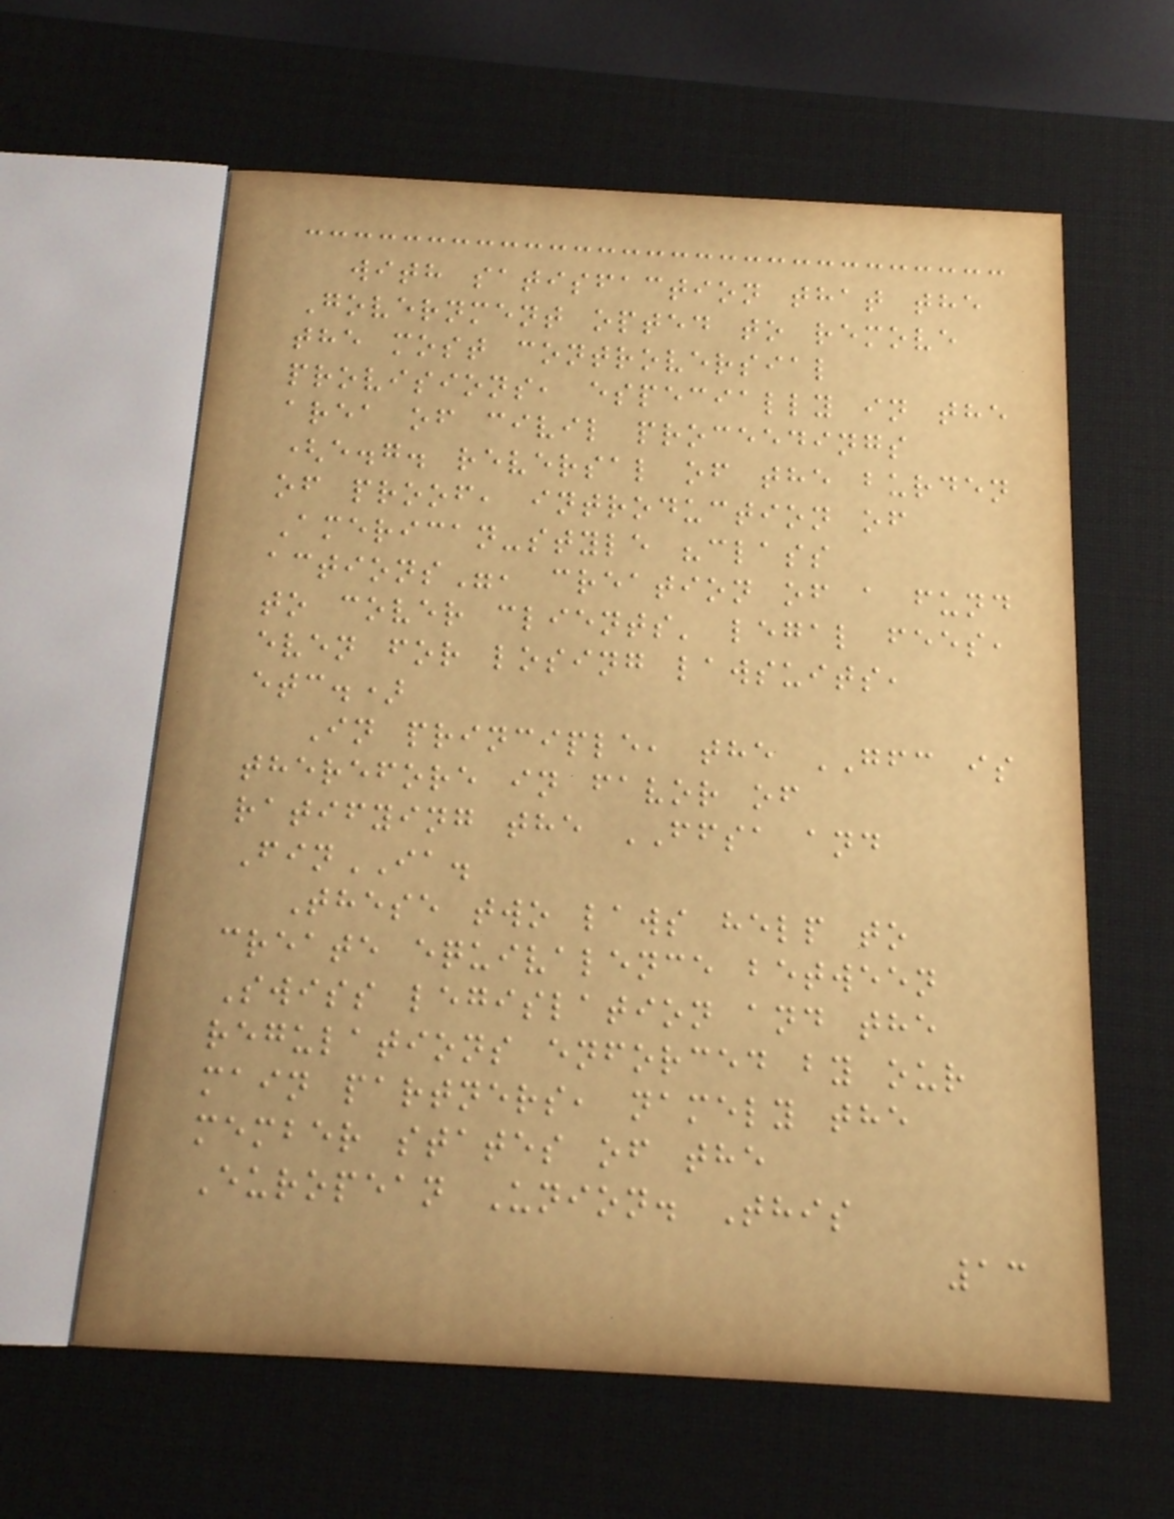with satisfaction that the
Government opted to remove
the most controversial
provisions, especially in the
area of civil proceedings
(e.g. reversal of the burden
of proof, introduction of
American-style "class
actions", creation of a fund
to cover clients' legal fees,
even for losing lawsuits,
etc.)
In principle, the GFC is
therefore in favor of
ratifying the FFSA and
FinIA.
These two laws help to
create equivalence between
Swiss legislation and the
regulations enforced by our
main partners, namely the
member states of the
European Union. This
13
